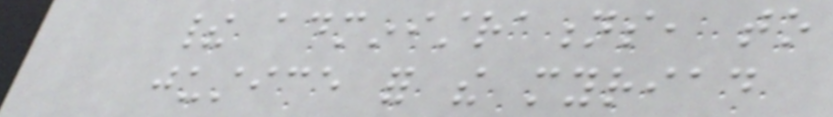their administrations, to
justice for the myriad
